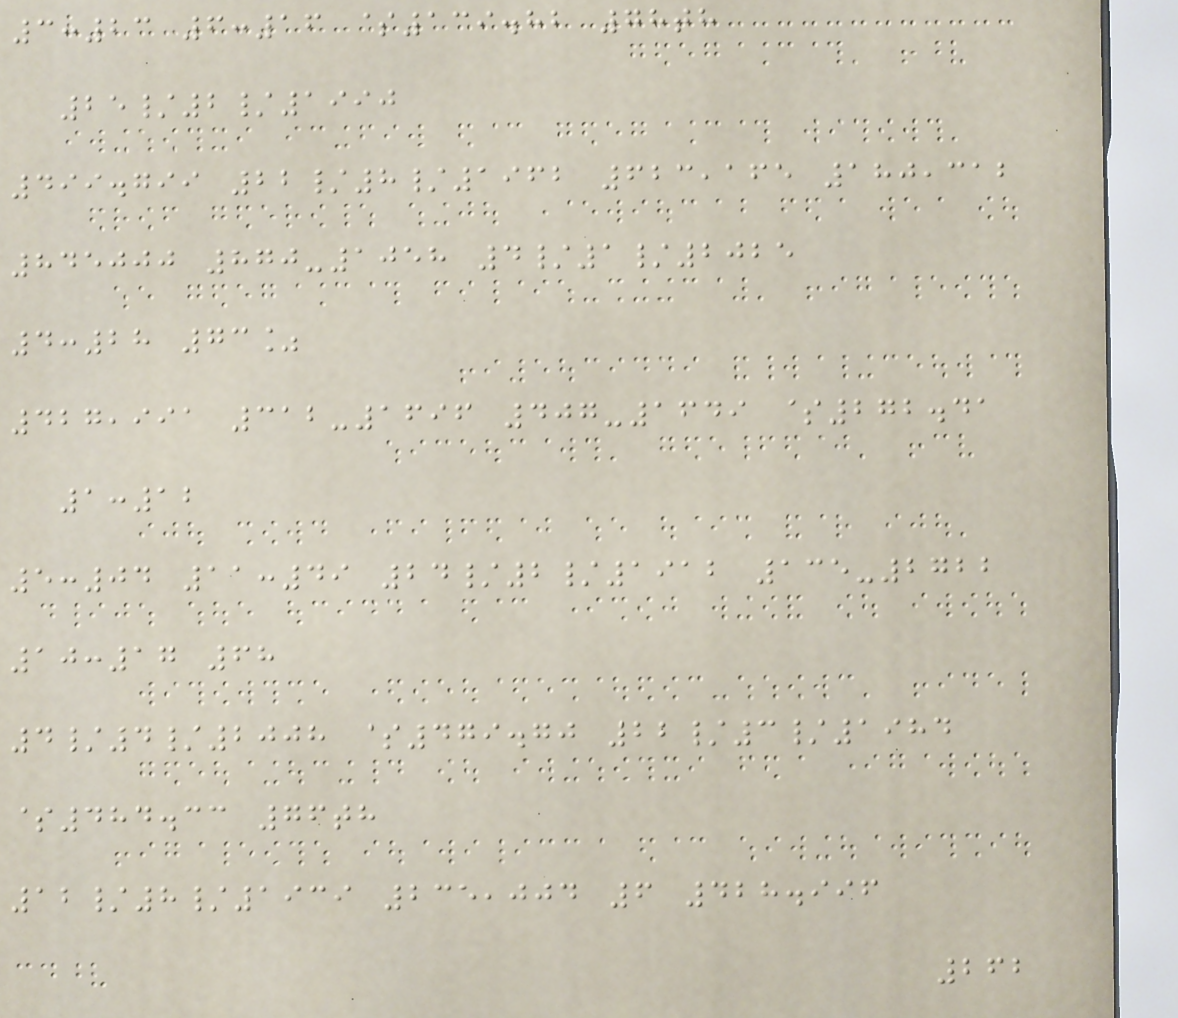3:23 6:16 $139.82 78th
25/2/1990
499.799 22/8/1962 623,165 180,312
845000 870-1058 4/1/2025
4:28 73%
427,991 312-1696 407-1649 $272.41
1:12
5:04 11:49 24/2/1912 135-2722
10:17 68
4/4/2008 $479.70 22/3/1984
$484.33 76th
12/8/1939 235,004 6 428.996
262
